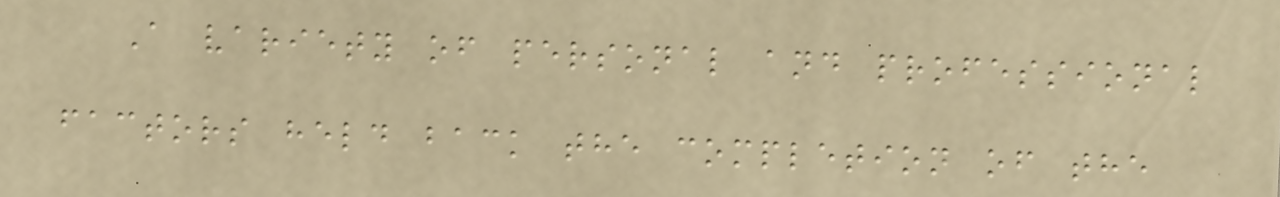A variety of personal and professional
factors held back the completion of the
